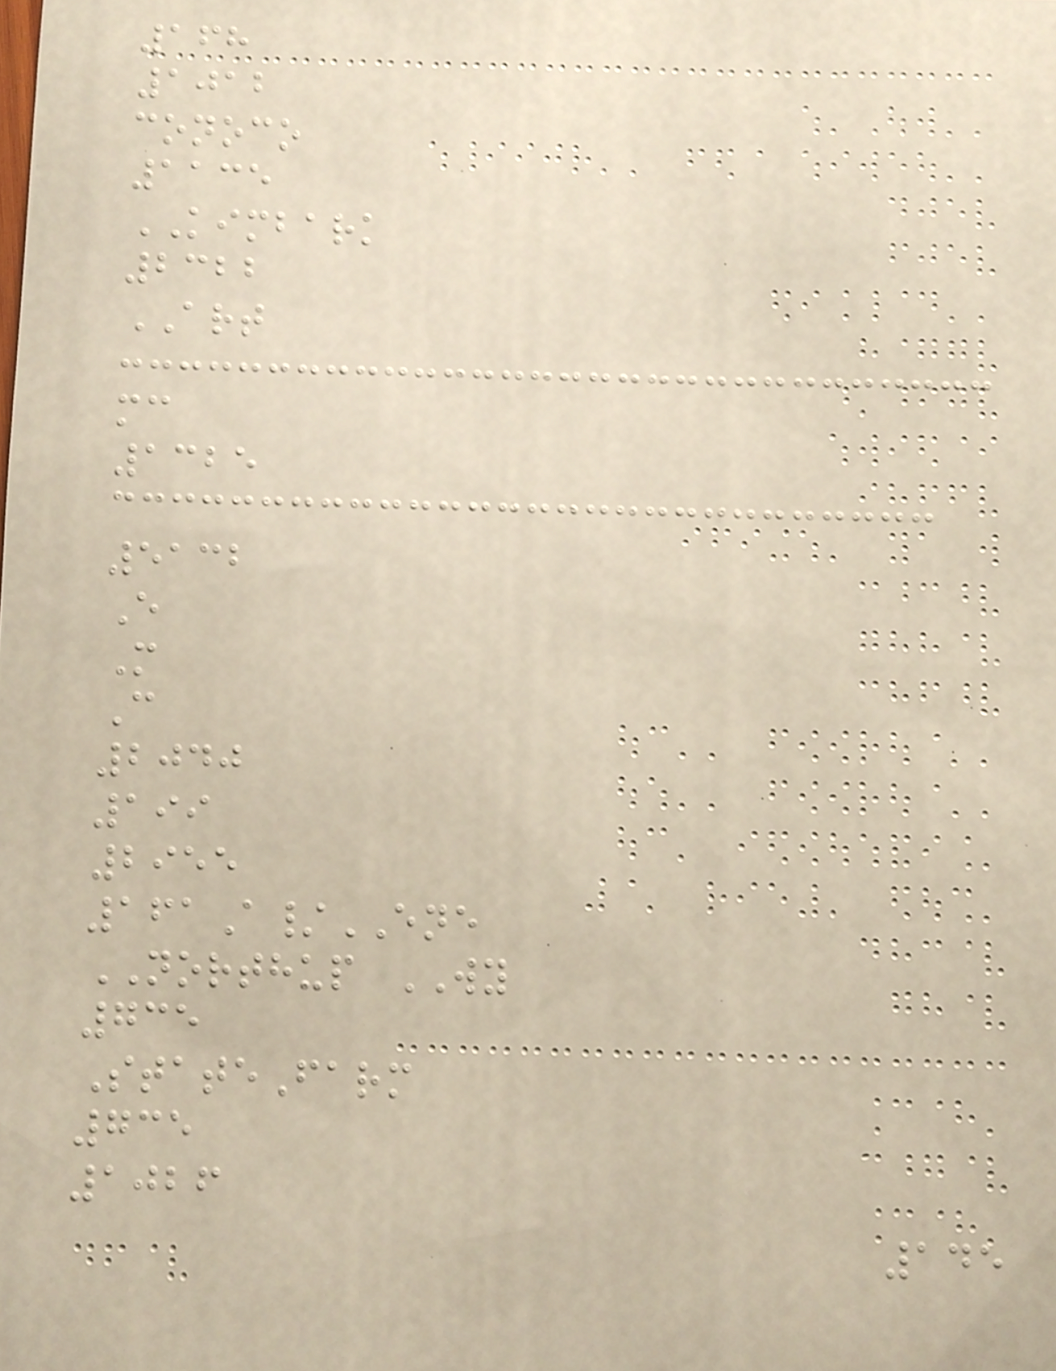168
1012
conoco
1135
KIMBARK
2322
ART
mc
1325
5132
E
M
C
2040
199
2955
161A/ENE
NORTHUP WY
735
StateFarm
735
1026
145
